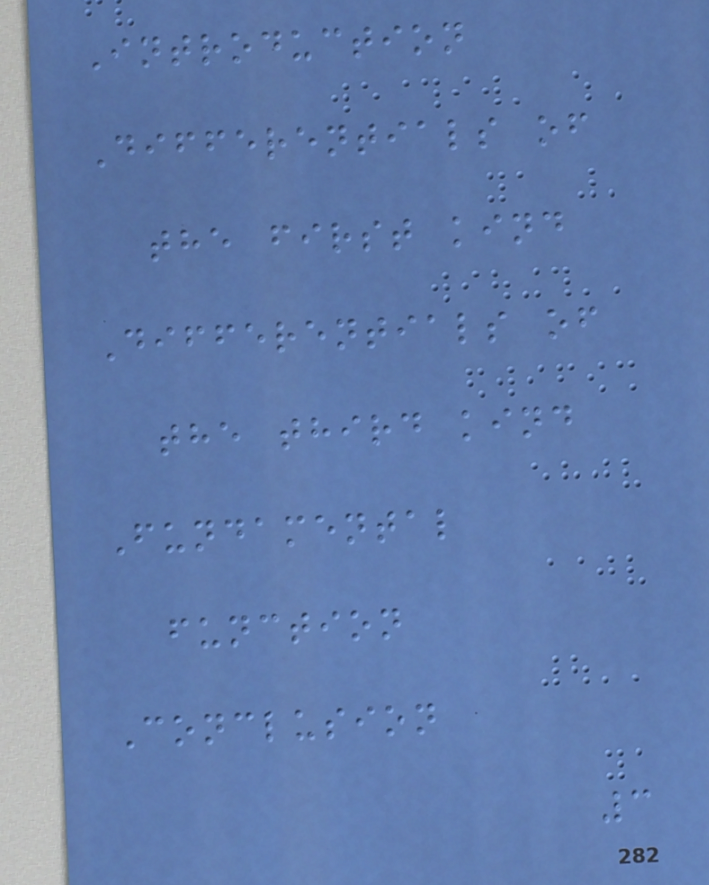Introduction
Differentials of
the first kind
Differentials of
the third kind
Fundamental
function
Conclusion
3
